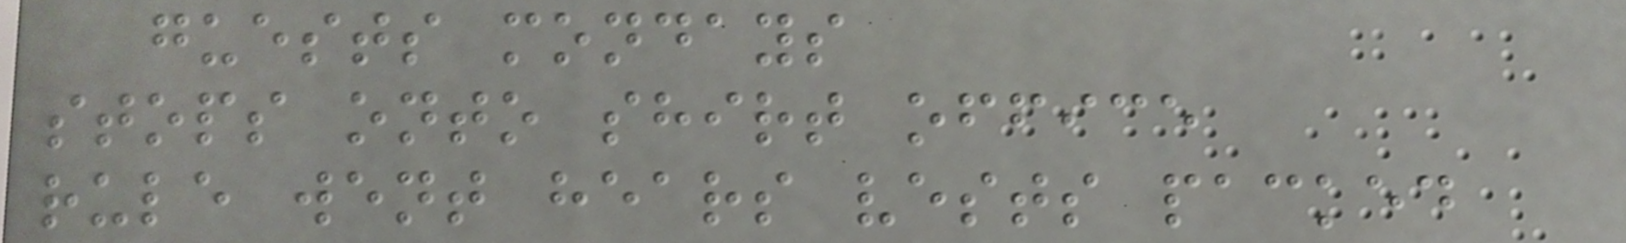guests mondays
stops onto shirt office
rule went hears vests packed
